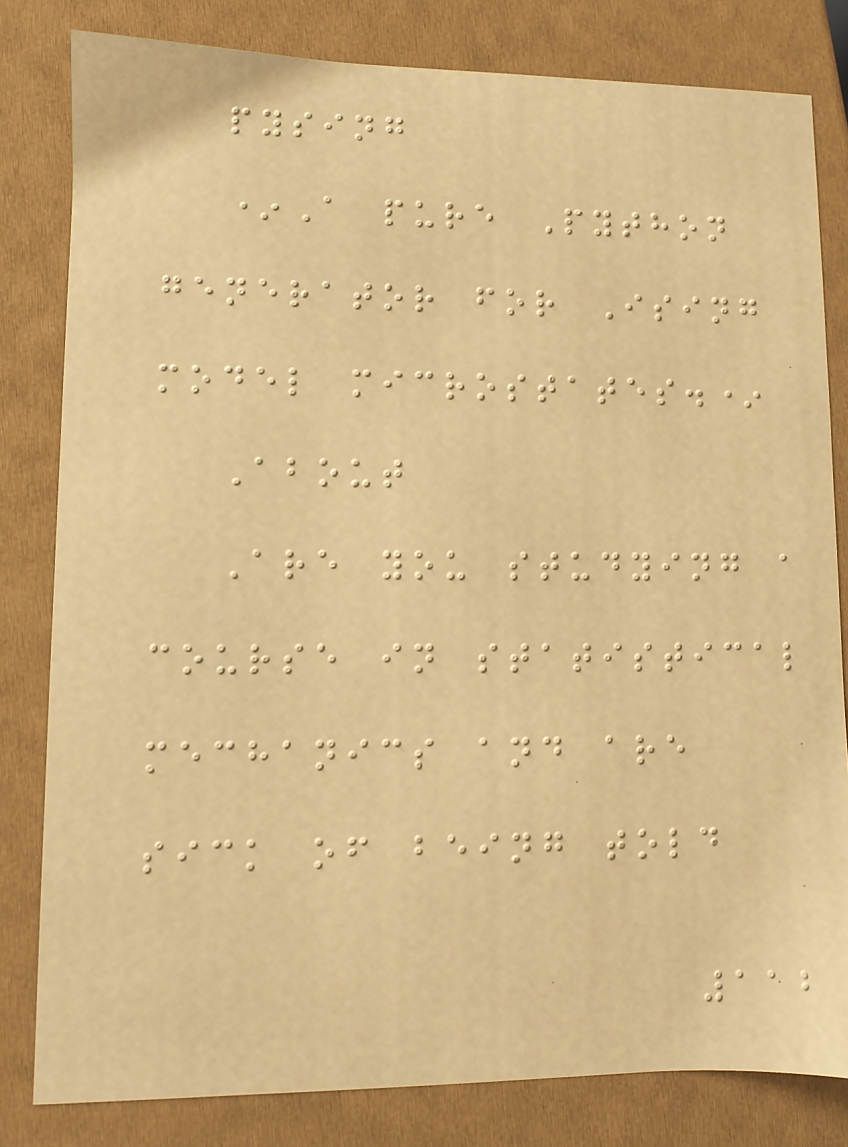pysing
*A pure Python
generator for Ising
model microstates.*
About
Are you studying a
course in statistical
mechanics and are
sick of being told
112
